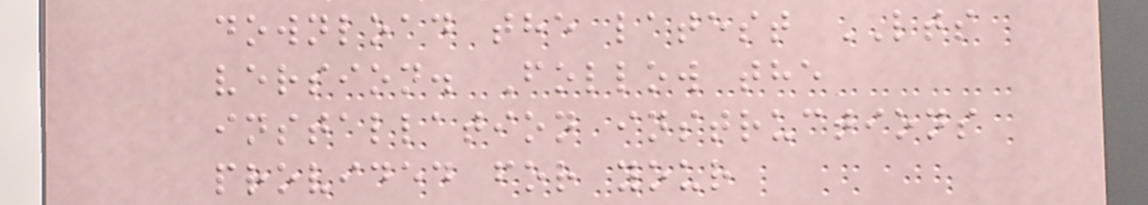download the latest LTS
version. Follow the
installation instructions
provided for your
